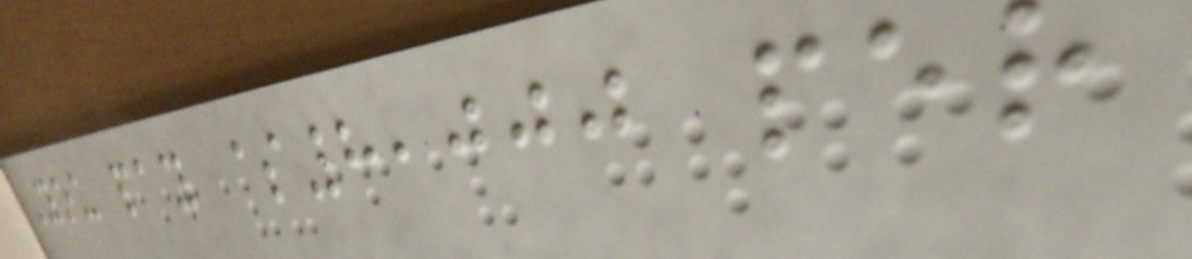You pay $8,000 per
